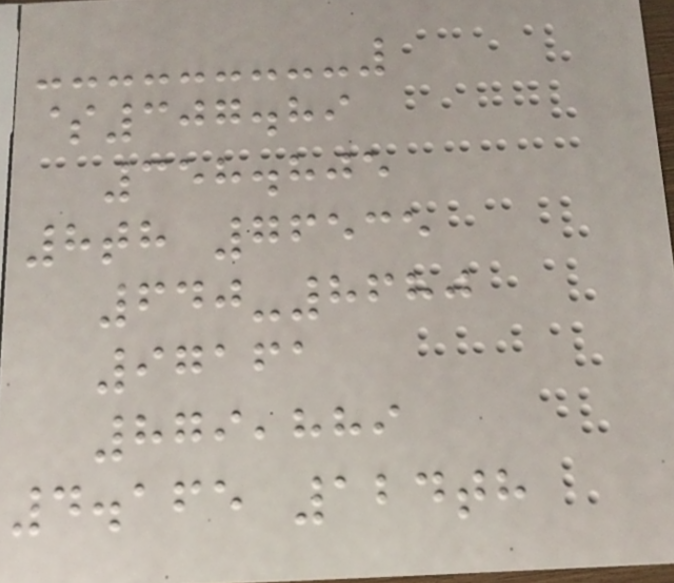$307.89
358.805
8th 76535
640-8680
97161
879,889
4.165 124th
